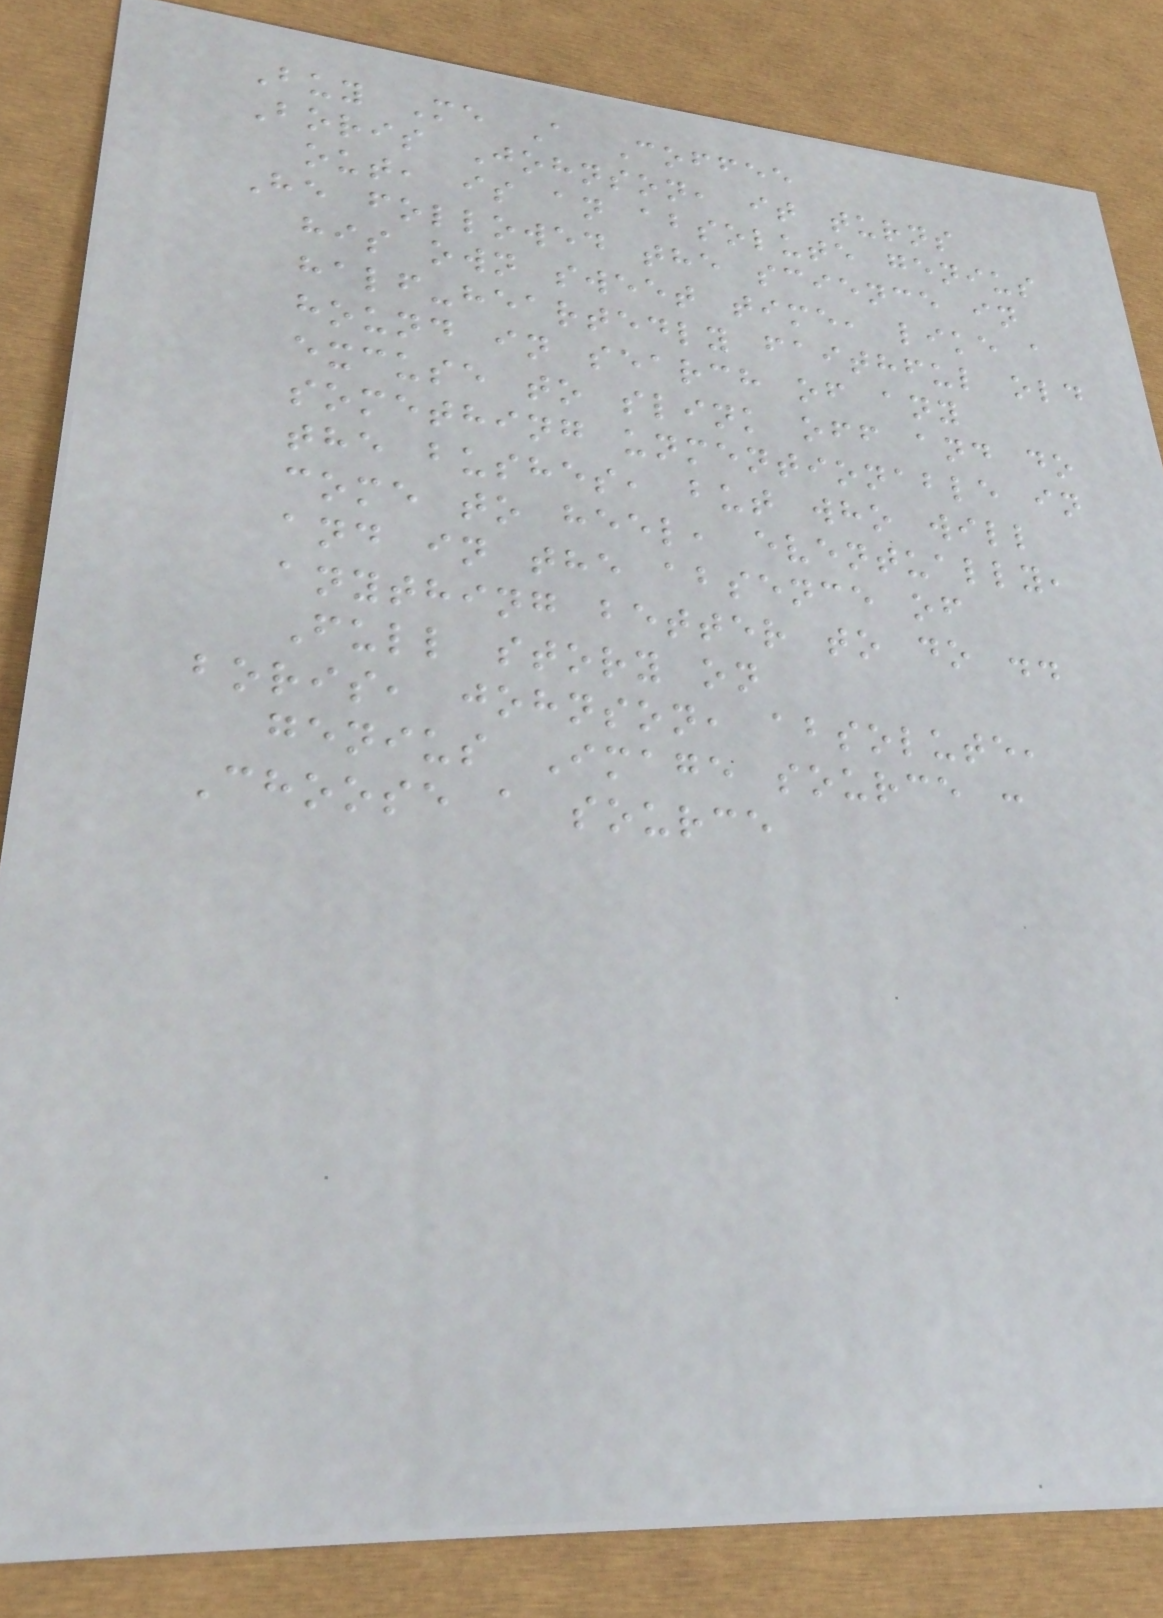Buy Me A Coffee
Boris Johnson, it turns
out, is an absolute genius
He followed the science in
his own sweet time, like a
half-heartedly faithful old
hound in search of any
excuse to slink off and do
something unmentionable in
the bushes, but who will
come to heel, eventually,
and in the absence of
anything better to do ..
Full story on
boris, johnson, absolute,
genius Image source :
Choose a source
